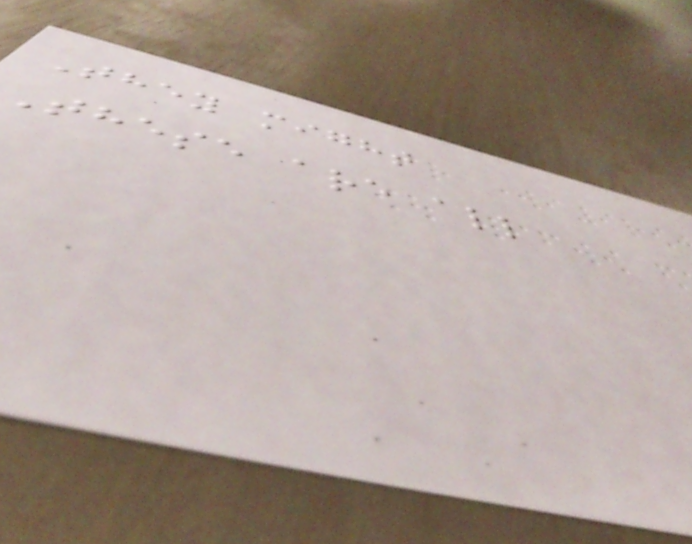They might
These are all
